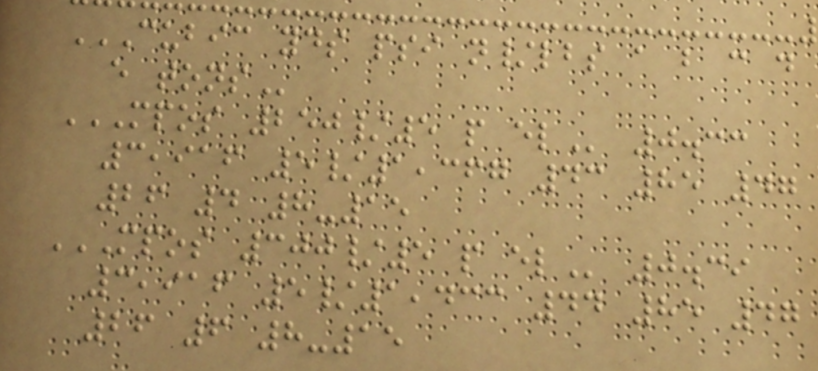CUBIC YDS PSI N/LBS A B C D
E TONS
MPOS 250/5 P EL 0.33
3,916 5/1,367 43 85 47
26 4 8-15
MPOS 300/5 P EL 0.39
3,916 5/1,433 44 85 47
26 6 8-15
